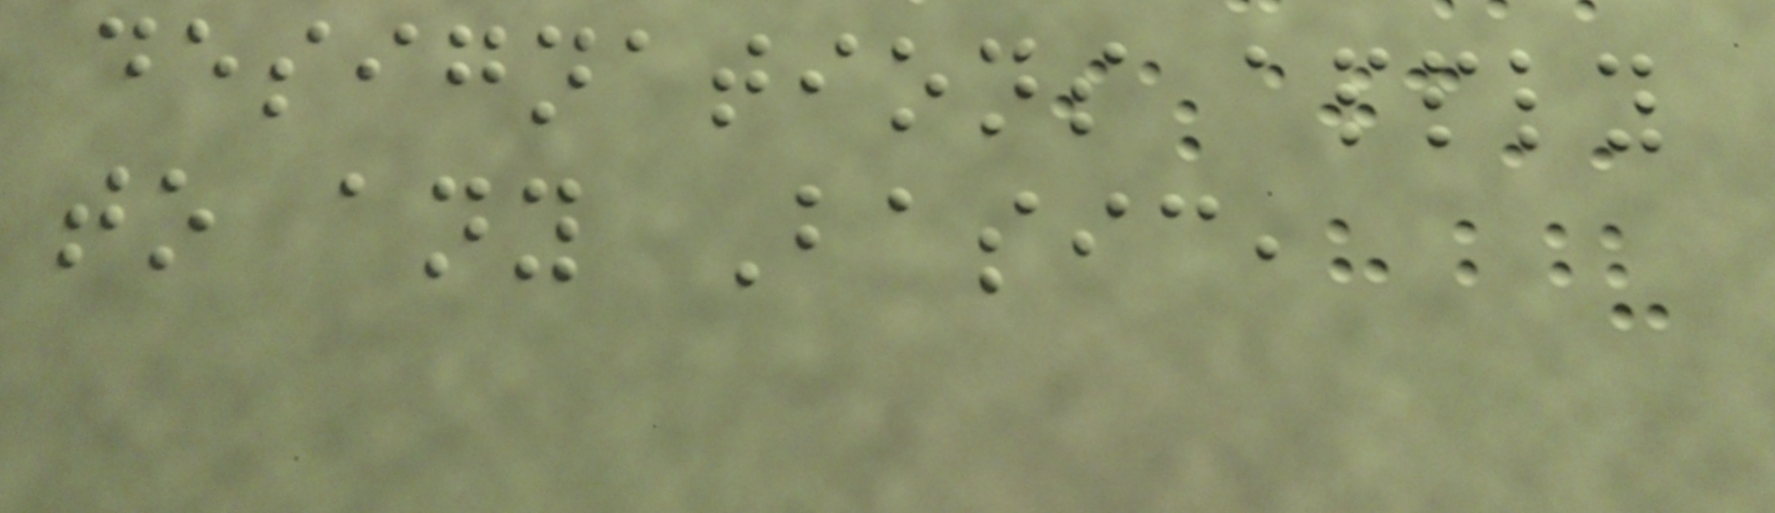designations apply
to any Basic,
